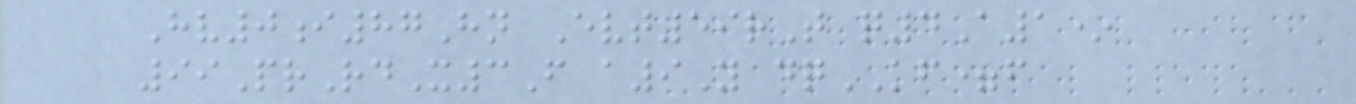Hv0i87Hn Evt59rT q4A1*
99PrRdX3F a9Y dqKF=f
